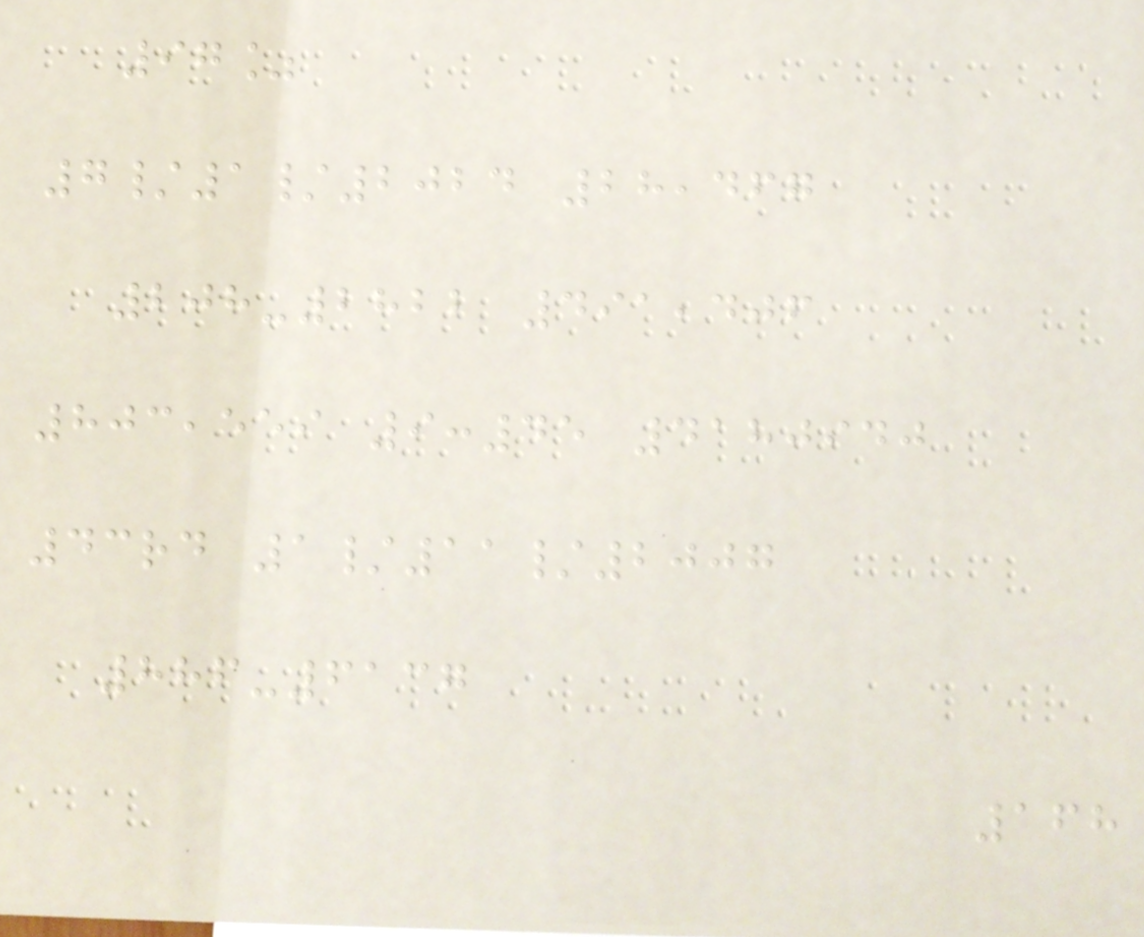97%
7/1/2024 28,467
208-2822 491,406
803,559 9:45 4180940
43rd 1/11/2007
886-6137
168
